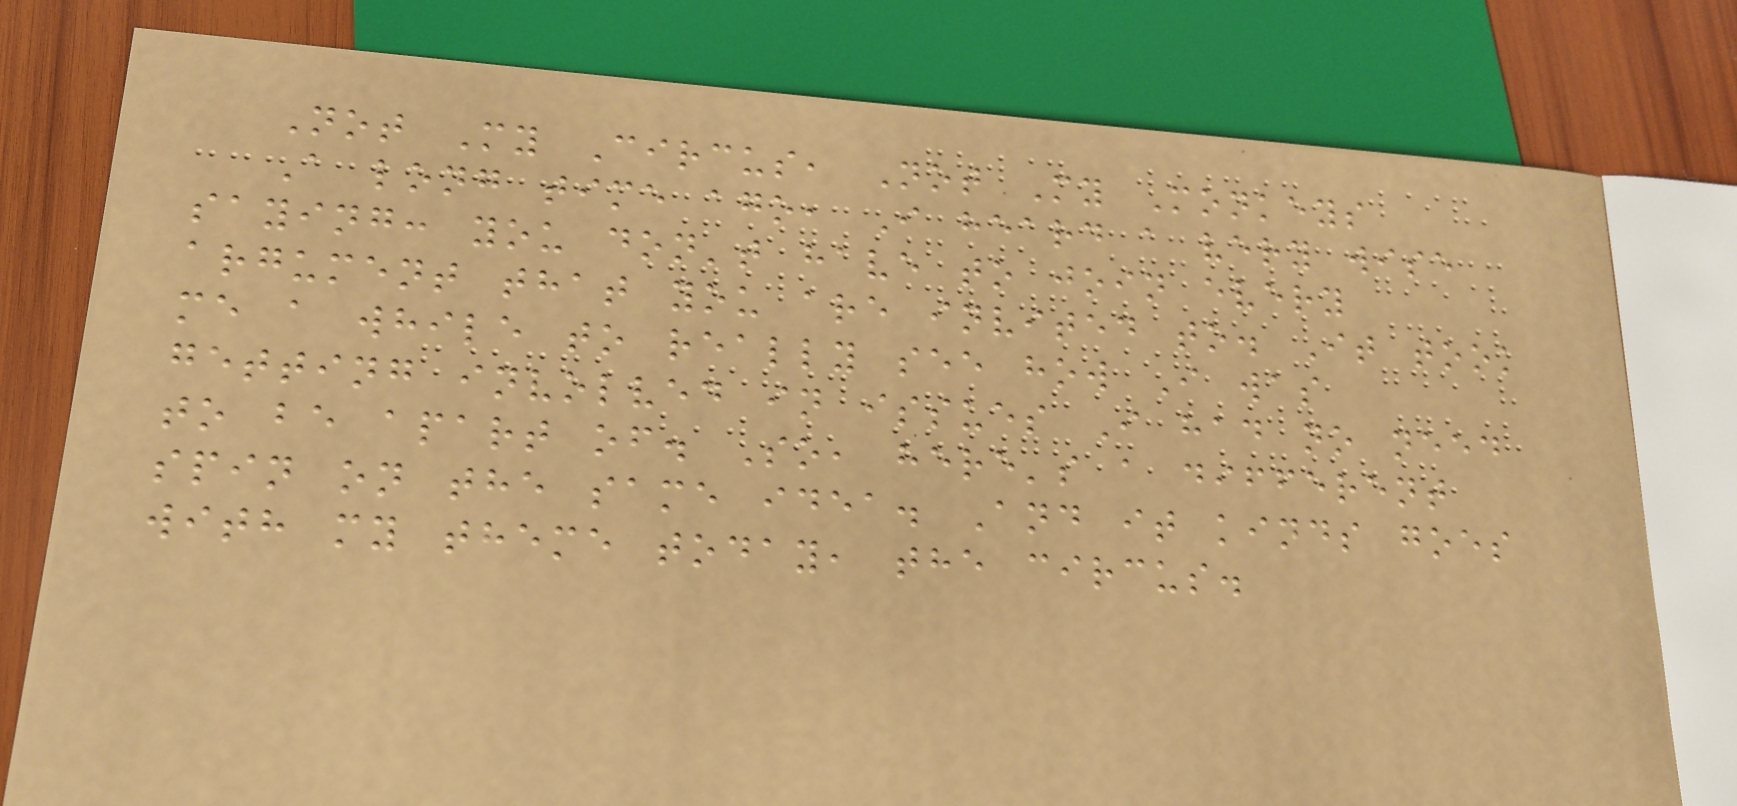Not My Circus, Not My Monkeys
A long time ago, I heard a very wise
saying: you don't have to join every
argument that you are invited to. It took
me a while to really see how I was
getting involved in issues I had no need
to be apart of. So, here's a different
spin on the same idea. And it kinds goes
with my theme today, the circus.
